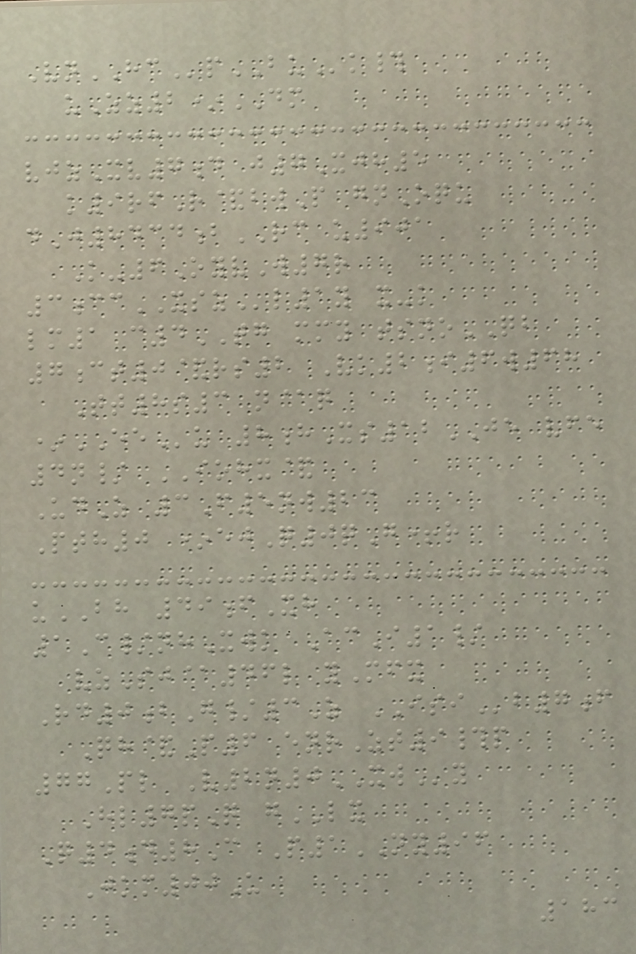VnHCpBUk#
uZz2*DM
vjzXv7d j7Xjh5
k9rfR&bwP gnOqu
dJ8434bRC u901
K-6OyvW7r
3ccXSZl1y x-k
lm1 c4TG mmy tsnoQB
7ct0&rs2 Vk2i6w68
Tt8s3 n@q
*EEu 8hXs12JE vfe
4n/ IOHX&
UdZ 3F5nw23
Pth0 *ejQ0qG+r
uBH 49fXh
1C/nhXwk AcI1/
vzSj@46l yMfx
Rd0bG/3Z ISIb7f
Qh&P6 enrZt9#p
77Pl V2n0XWy
Hl7pQ gLX
Q4d8C P1NY96
Jkm00U
183
